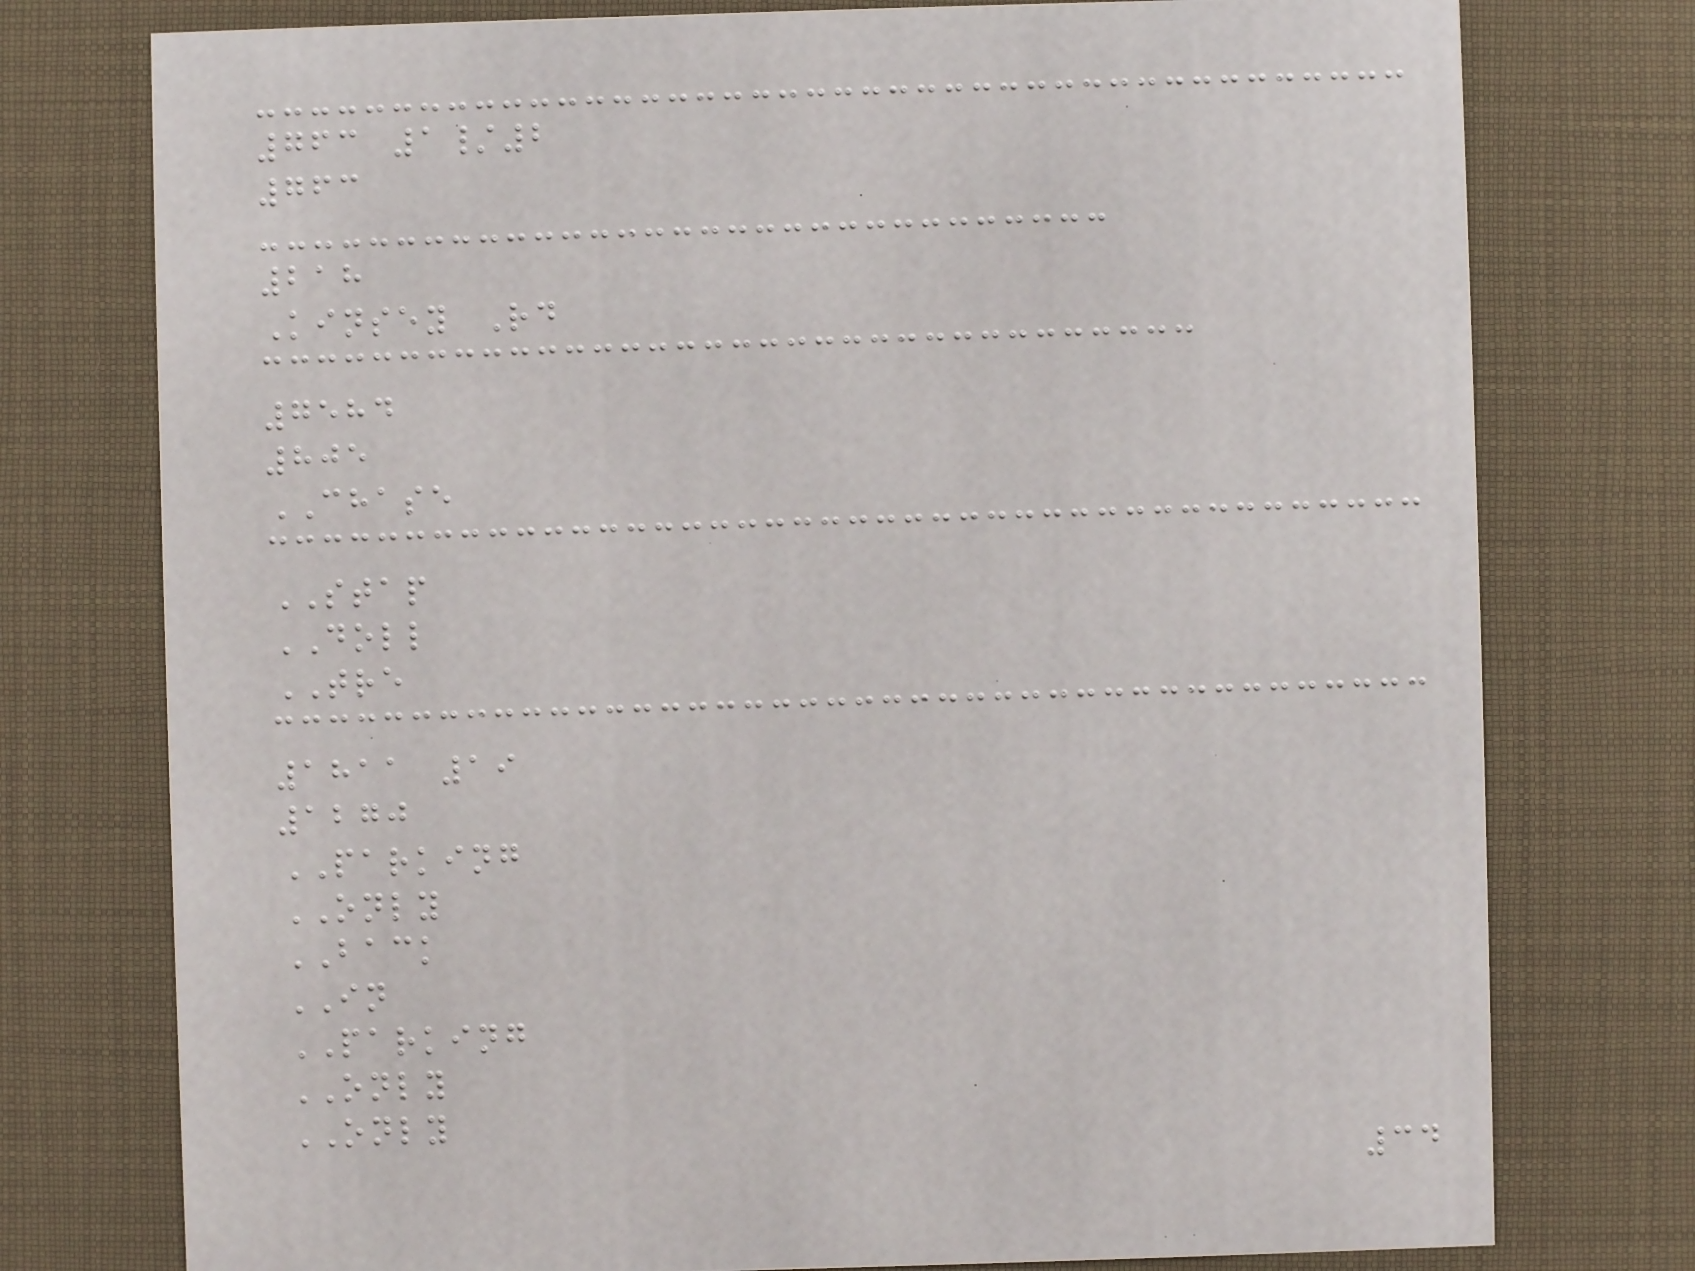763 1/2
763
218
Kinsey Rd
7584
805
CHASE
STAP
DOLL
TRE
1811 19
1270
PARKING
ONLY
BACK
IN
PARKING
ONLY
ONLY
34
